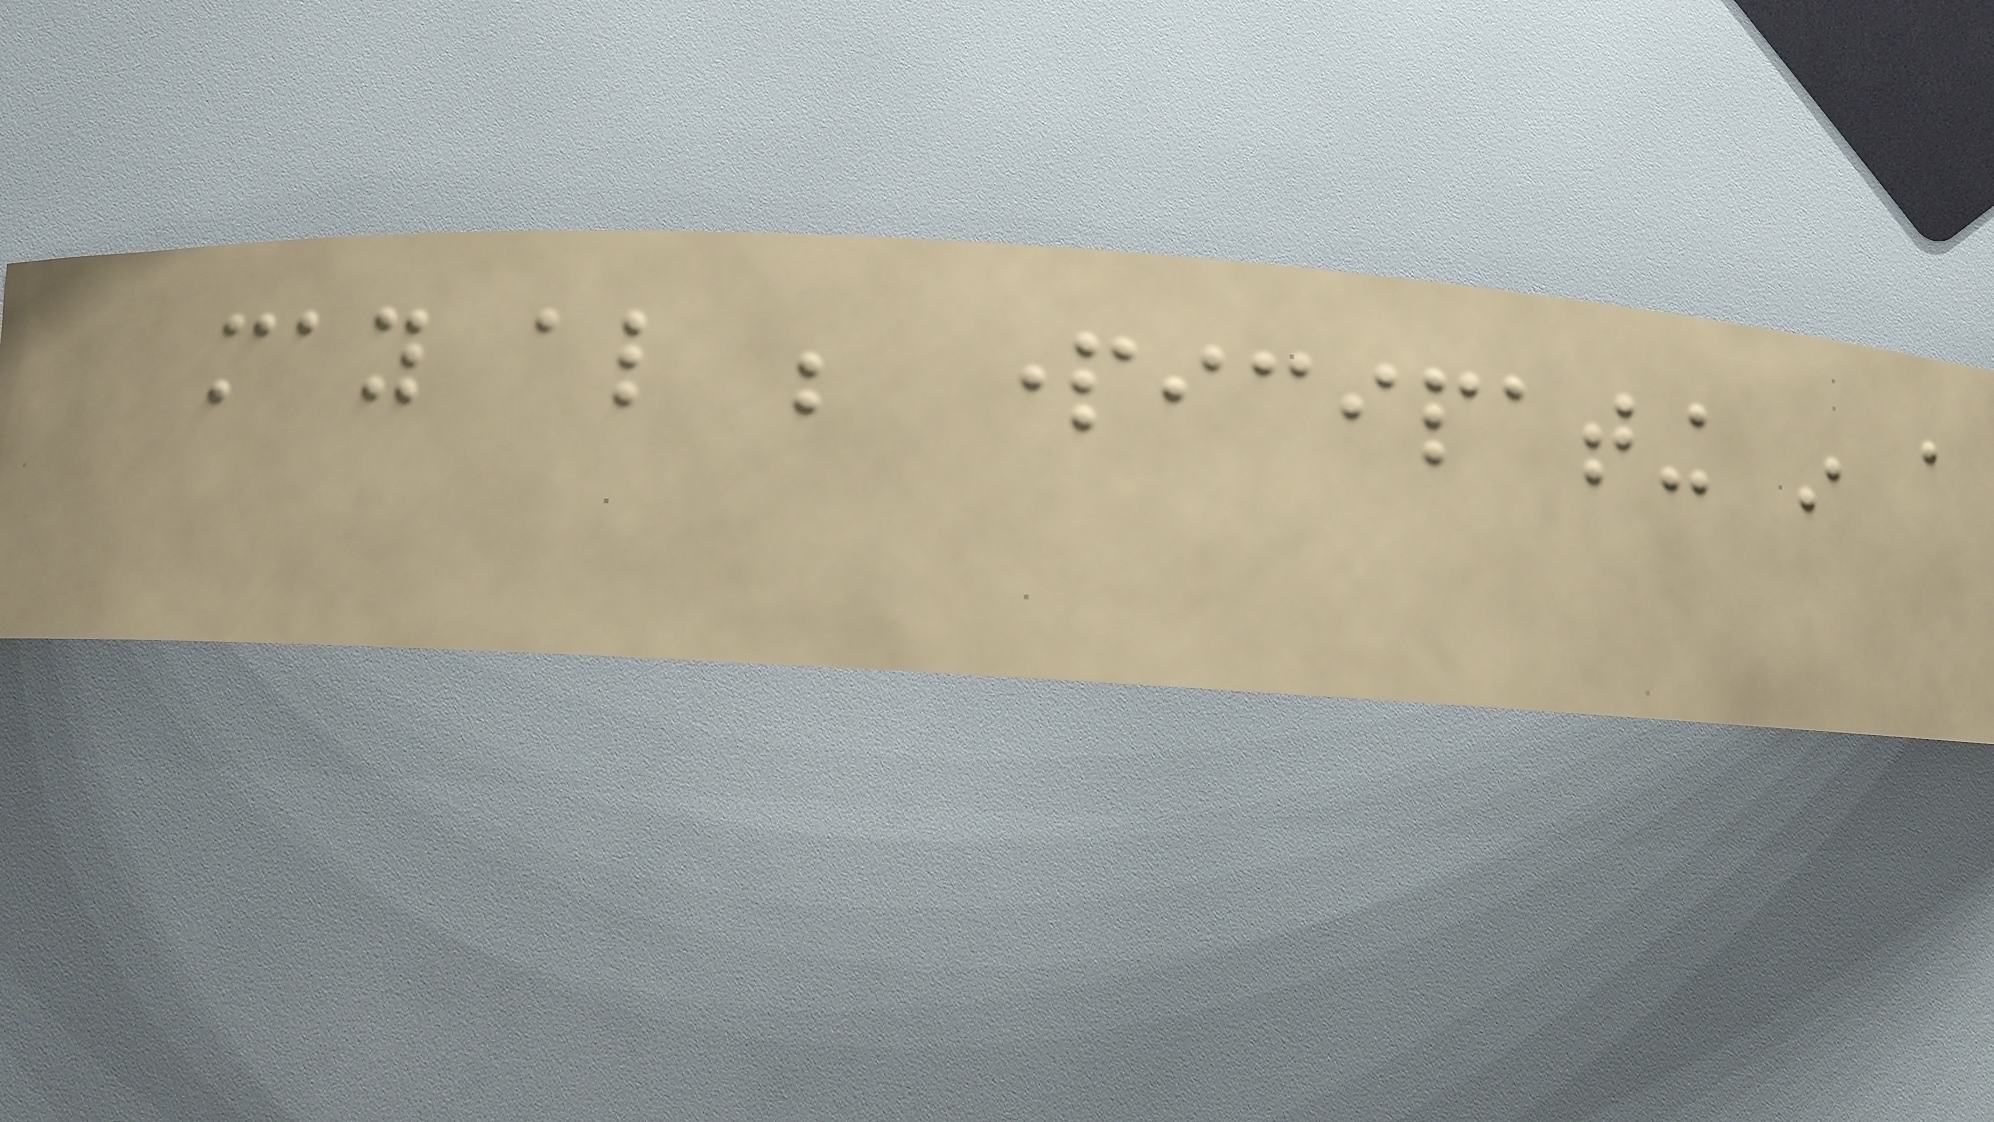may also be participating in a
